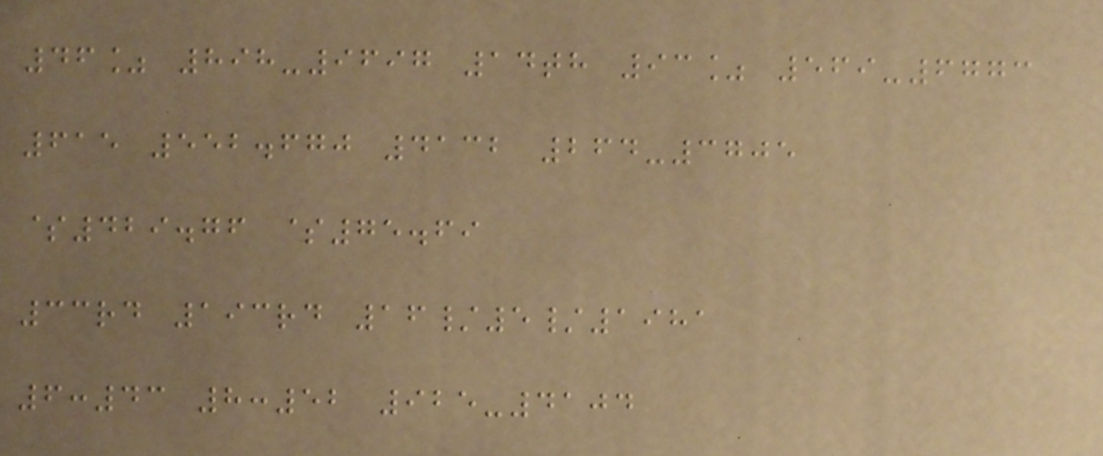46% 898-9697 14th 93% 569-6773
615 552.670 4132 264-3705
$429.76 $75.69
33rd 193rd 16/5/1981
6:43 8:52 925-4104
